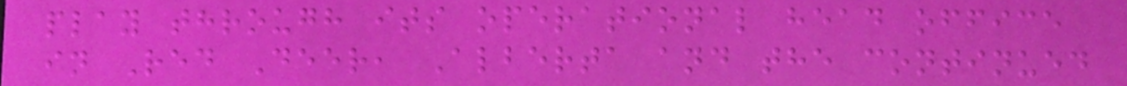play through its operational head office
in Red Deer, Alberta and the continued
